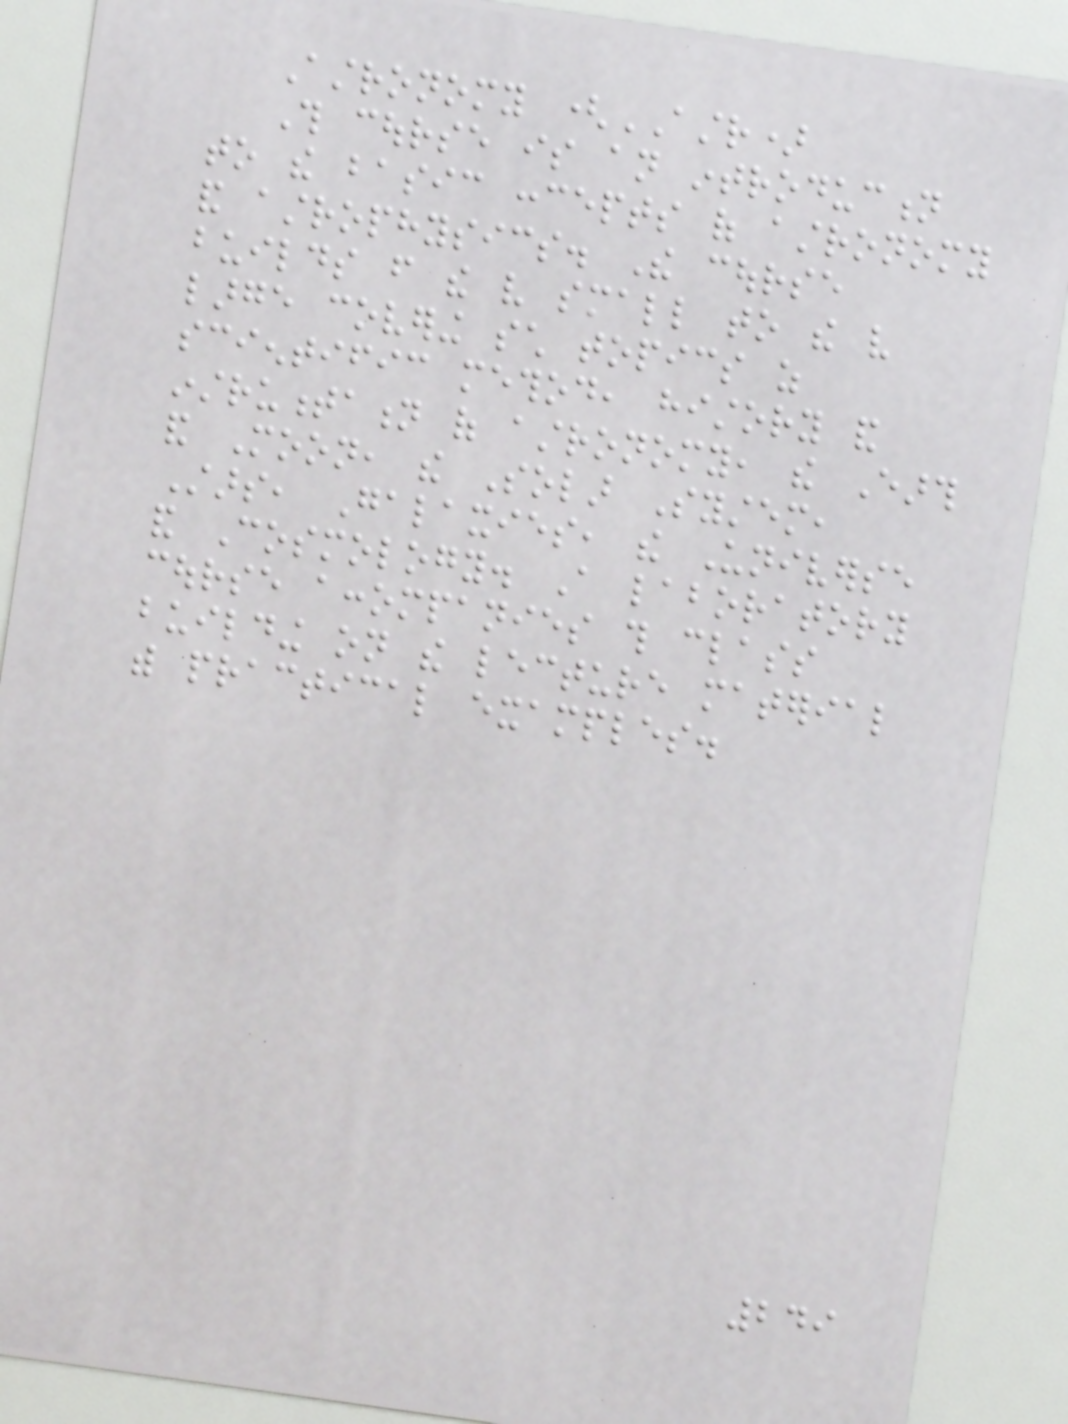Astronomy (ASTR)
This course is an introduction
to the basic concepts of astronomy
and astrophysics. The course
builds from the very small to the very
large covering such topics as
scientific method, history and
instrumentation of astronomy, the Earth
and Moon, the Solar System,
Stars, Galaxies, the Universe
and Cosmology. A laboratory
course accompanies this class
building on the lecture material
with practical examples.
249
